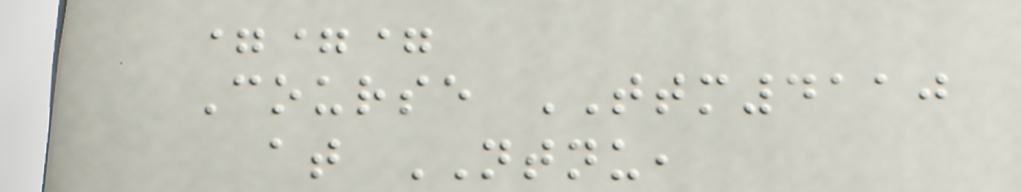===
Course TTM4110
at NTNU,
